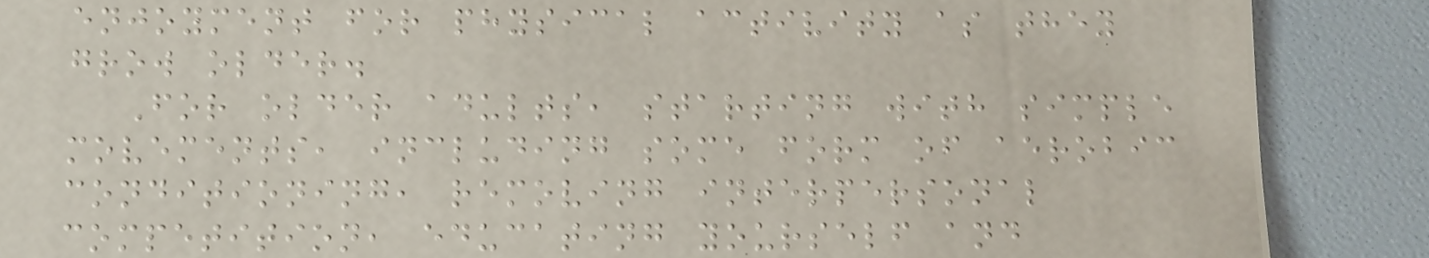enjoyment for physical activity as they
grow older.
For older adults, starting with simple
movements, including some form of aerobic
conditioning, removing interpersonal
competition, educating yourself and
